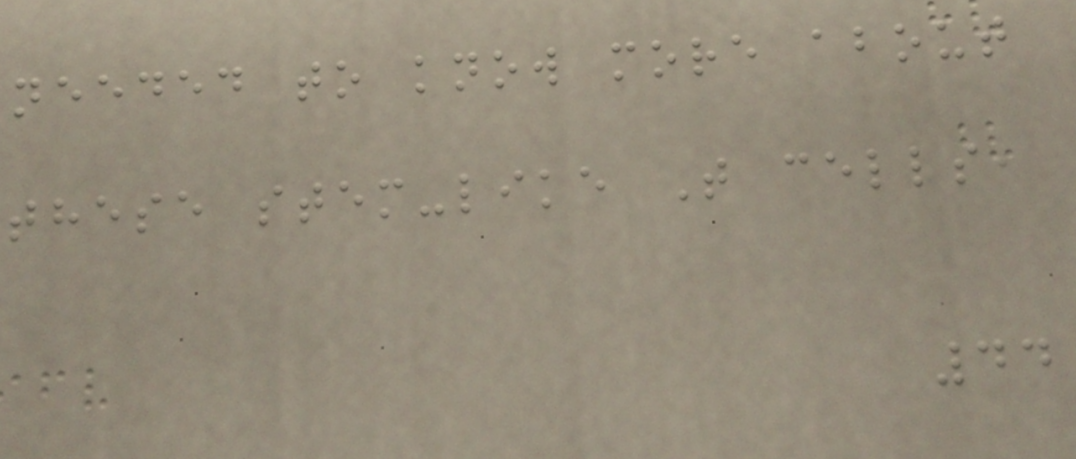needed to know more about
these stem-like T cells,
44
